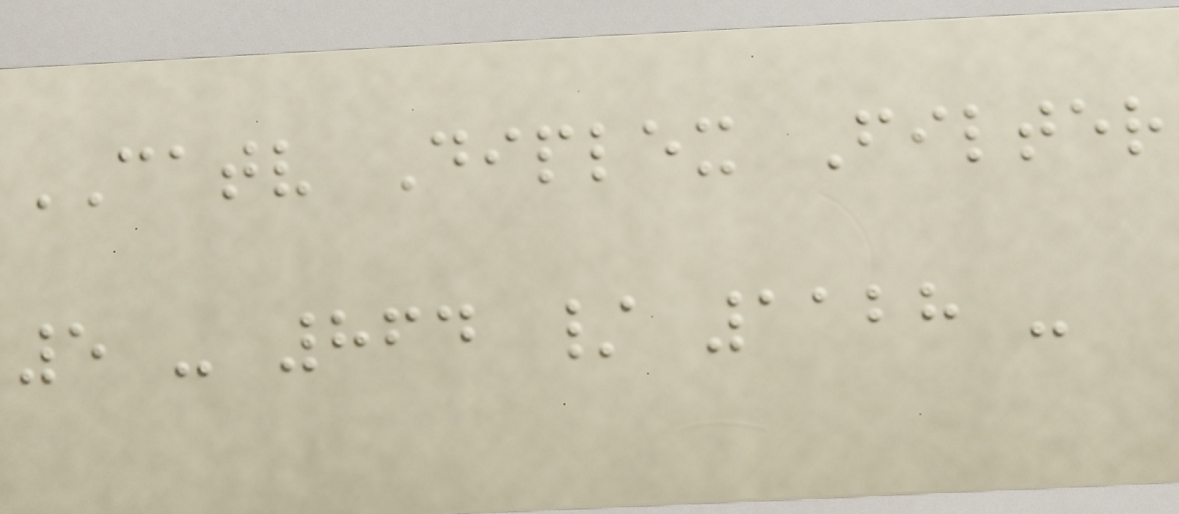CATV Diplex Filter
5 - 864 / 1128 -
